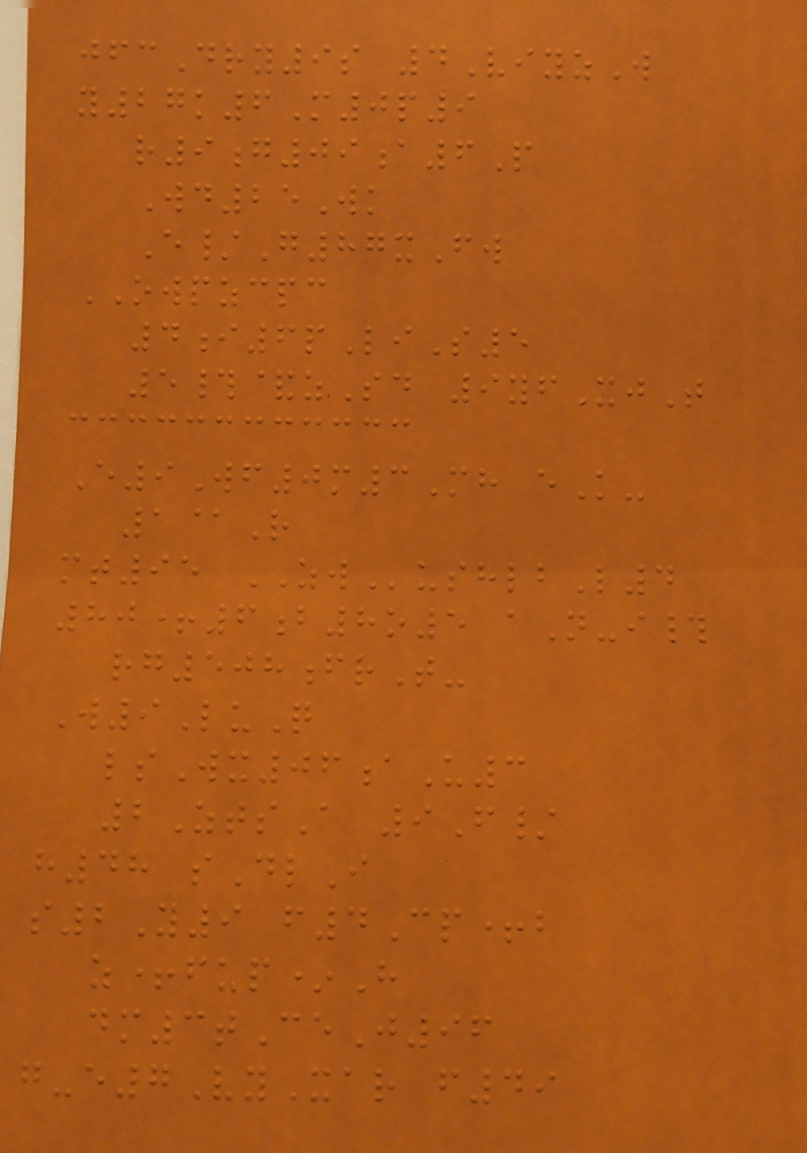jfcDry9s 4ViyzW
y27k6M0p9
r9g09a6P
Wd25Wk
E/G87xFw
OWPZCPC
4i6pLiS5
5#&zSd 9yfXjT
E9Wf0m3Mh eK-
1@R
mt95 ZWushlbL4
80+6b8o5 aN-i#
rg508frT-
W9LuQ
lsWx06aU3
2ZtsA 9F/
h48 sDlI
s2Y9 f4Cp+b
z+fup*H
dm3tCeJ96
g-e7VyXar f49
